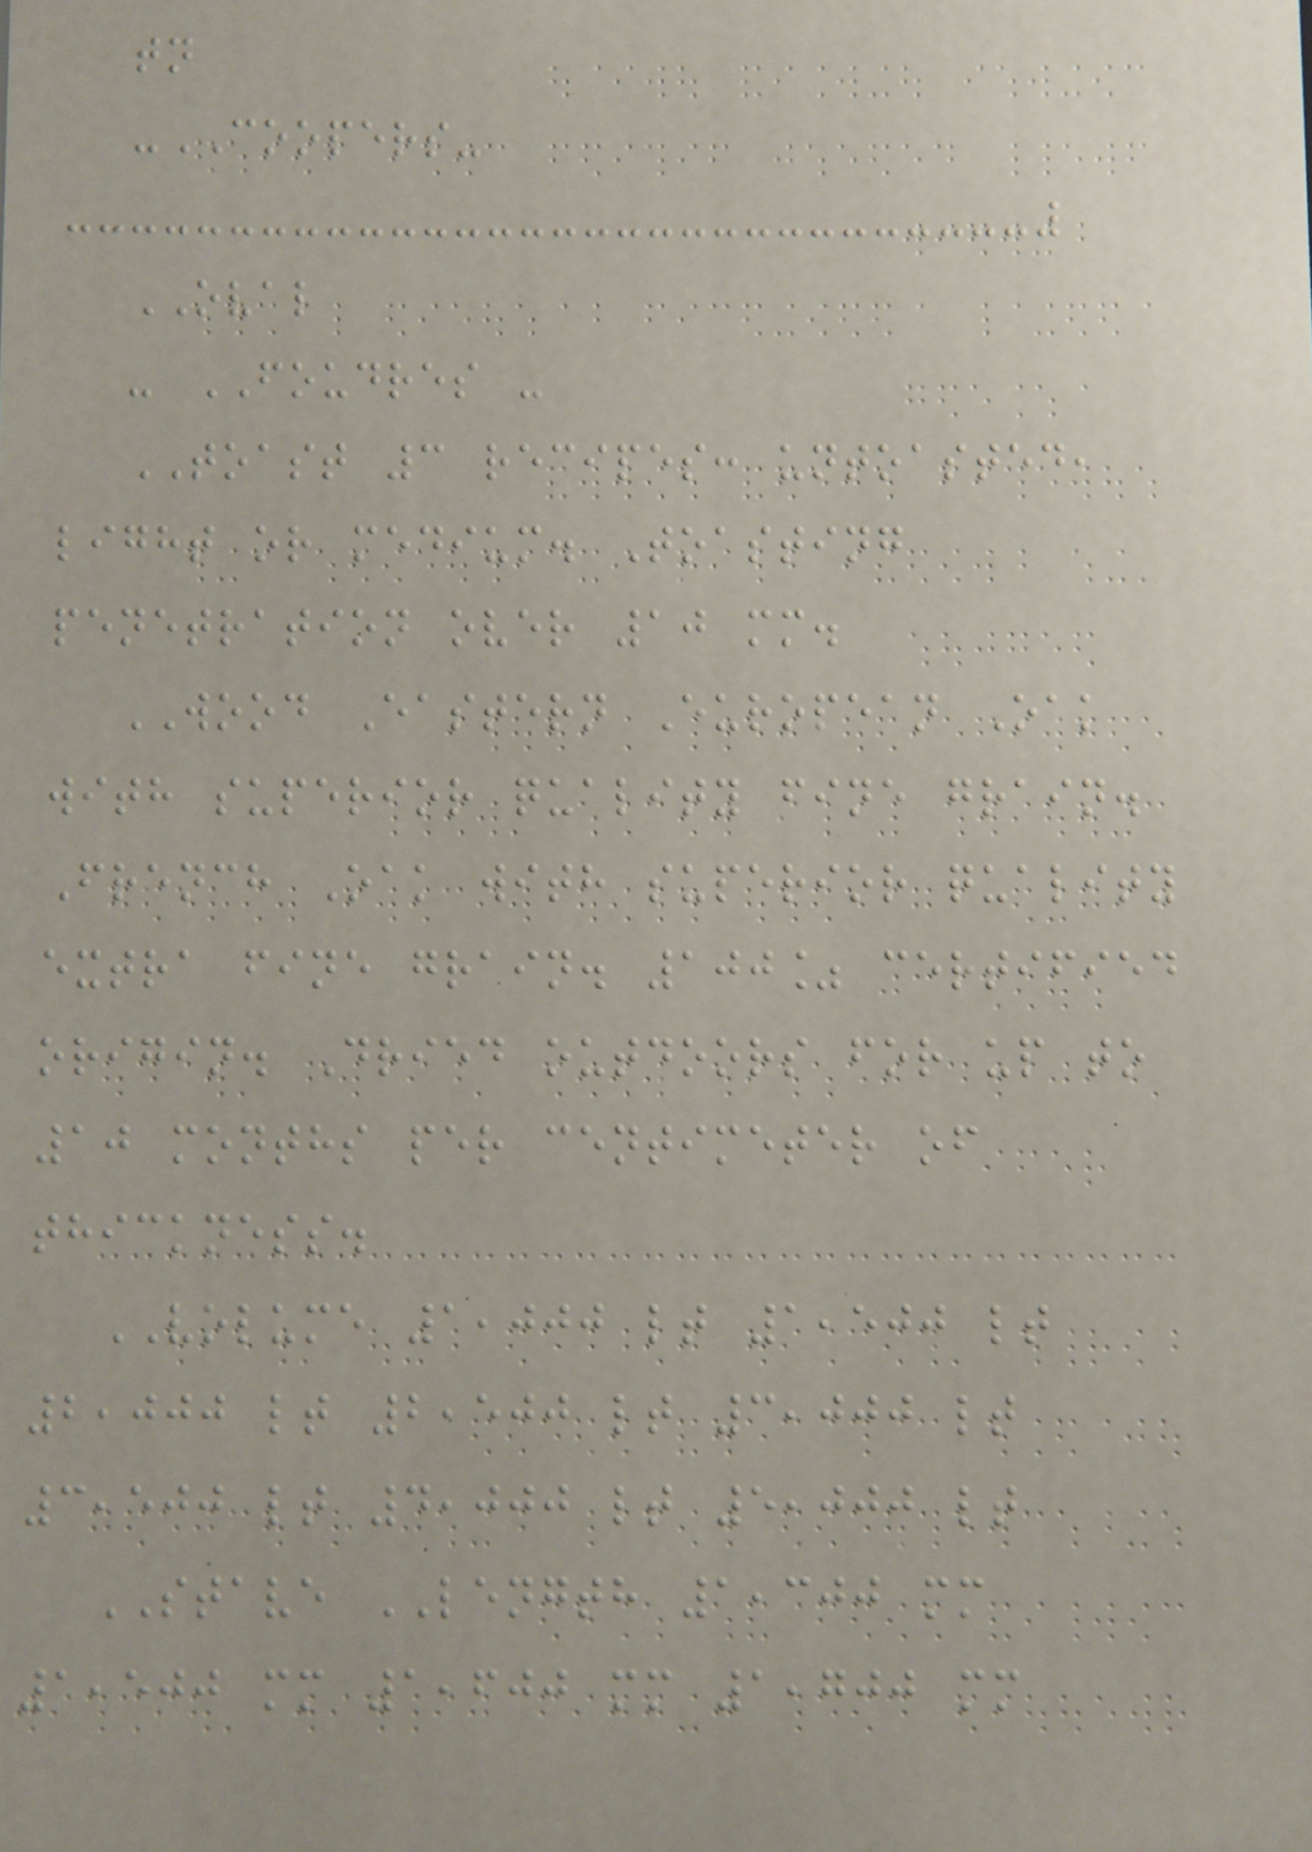tn
-COOPERS-
OVAL
- FOUDRES -
TOAST 3 recipes: untoasted,
light or medium. Toasting
penetration over 10 mm.
WOOD Eastern European Oak
with superior quality fine grain.
French Oak with superior quality
extra fine grain. 100% certified
origin. Dried outdoors for up to
10 months per centimeter of
thickness.
VOLUME 1,000 lt 1,500 lt
2,000 lt 2,500 lt 3,000 lt
3,500 lt 4,000 lt 5,000 lt
STAVE LENGTH 1,300 mm
1,500 mm 1,600 mm 1,700 mm
